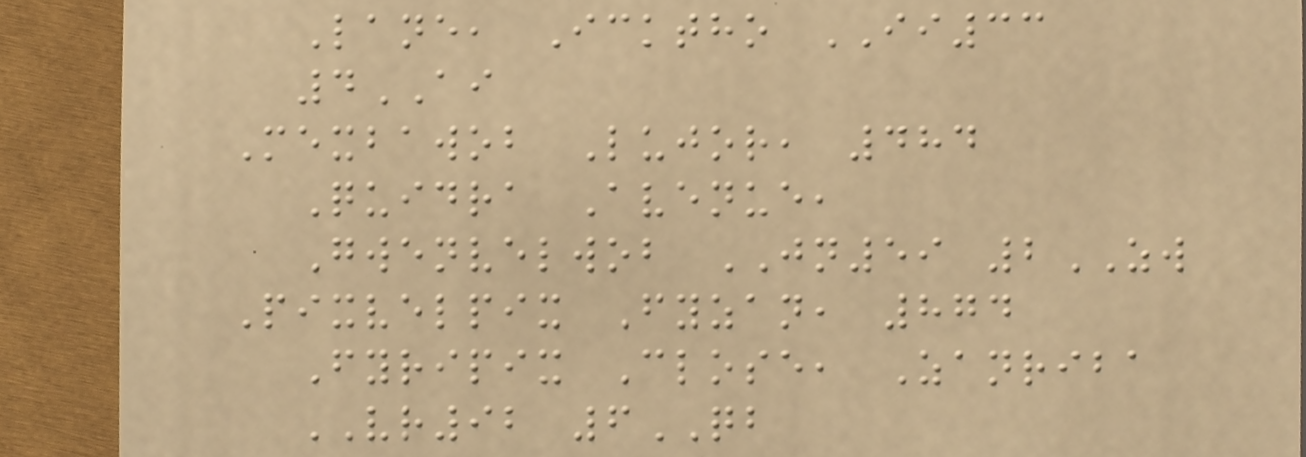Lane, Icktho II33
4AI
Mexbawob Lujor, 484
Quidra Avenue,
Gwenvelwob JN59 2ZW
Pixvelpix Fyzan, 874
Fyripix Close, Zanriba
VR92 6QB
